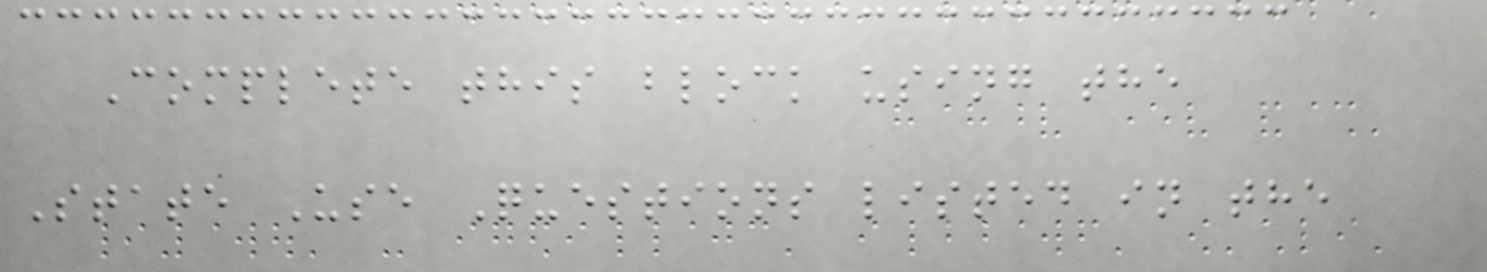Complete this block using the
State Use Questions listed in the
